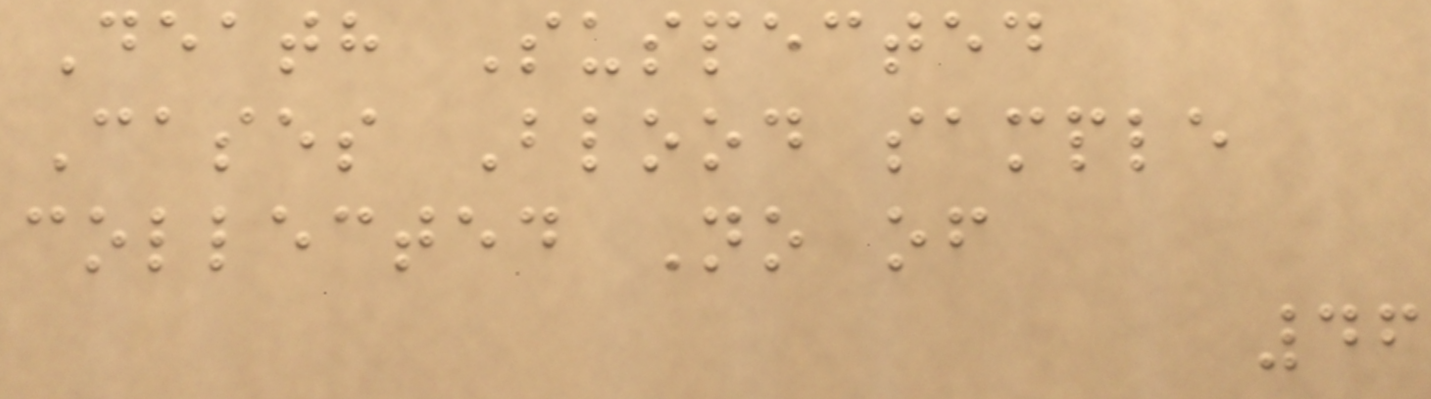Death Suspected
Cases Blood sample
collected No of
46
